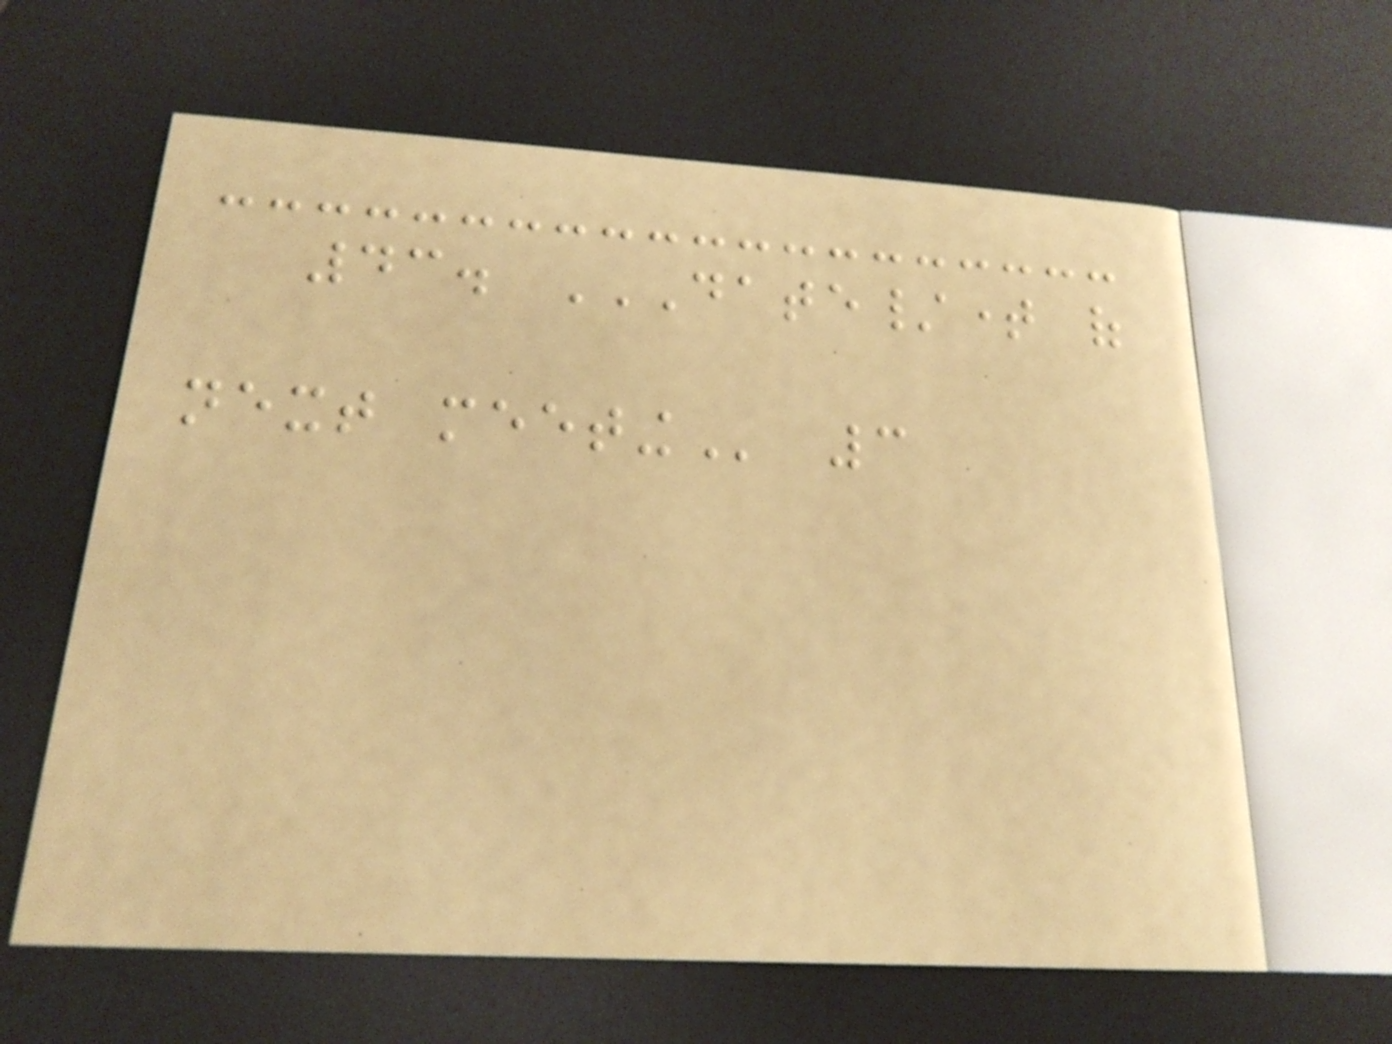43. DATE/TIME OF
NEXT MEETING 3
